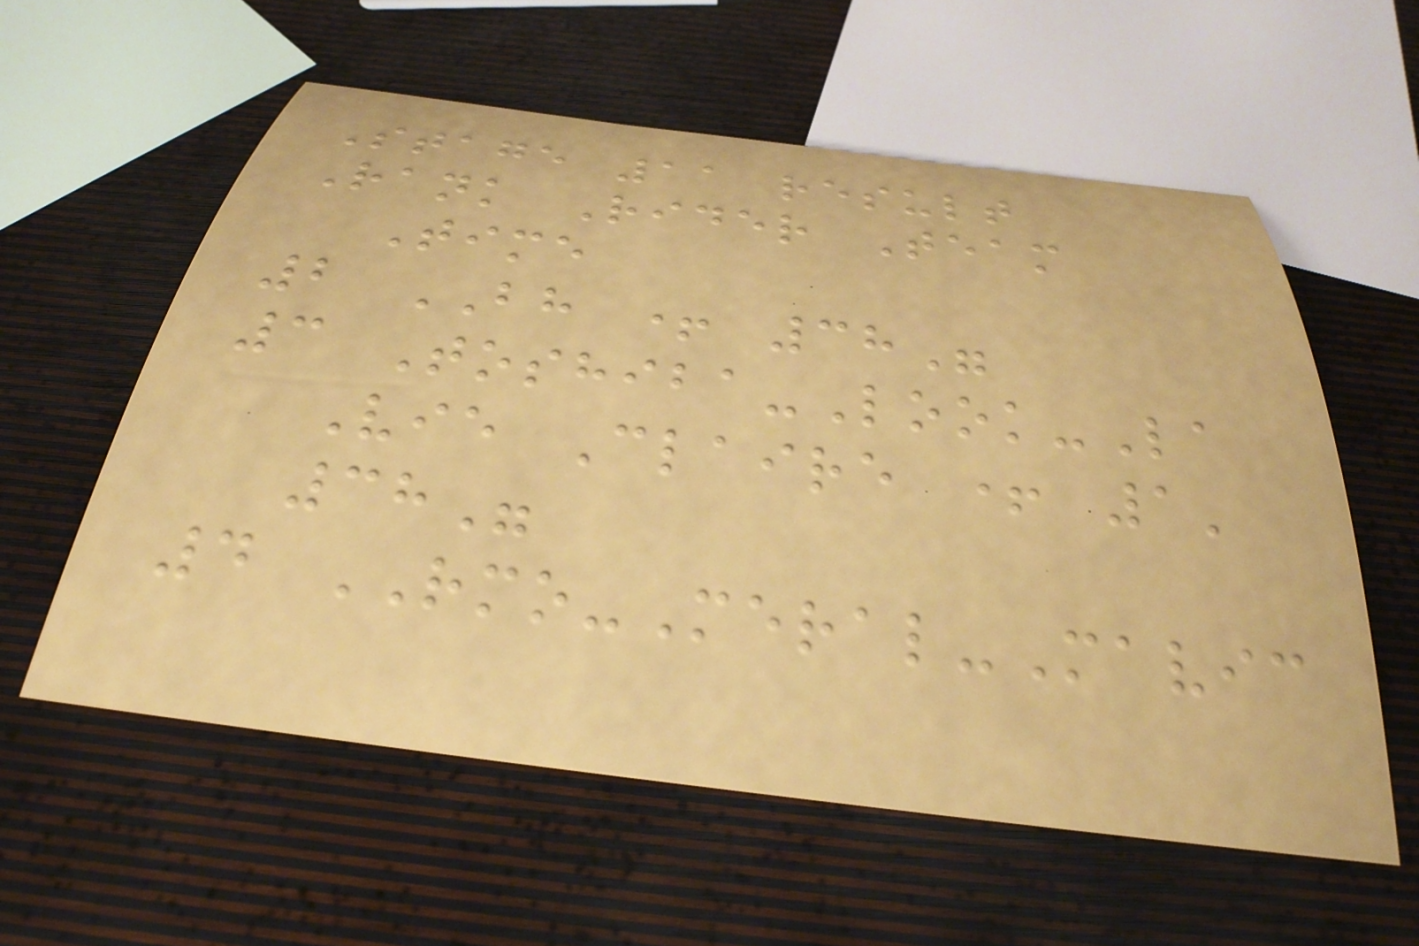Stage 11 result
Rank Rider Team
Time
2 BH + 38"
3 Toshiba-Look-La
Vie Claire + 1'
38"
4 RMO-Meral-Mavic
